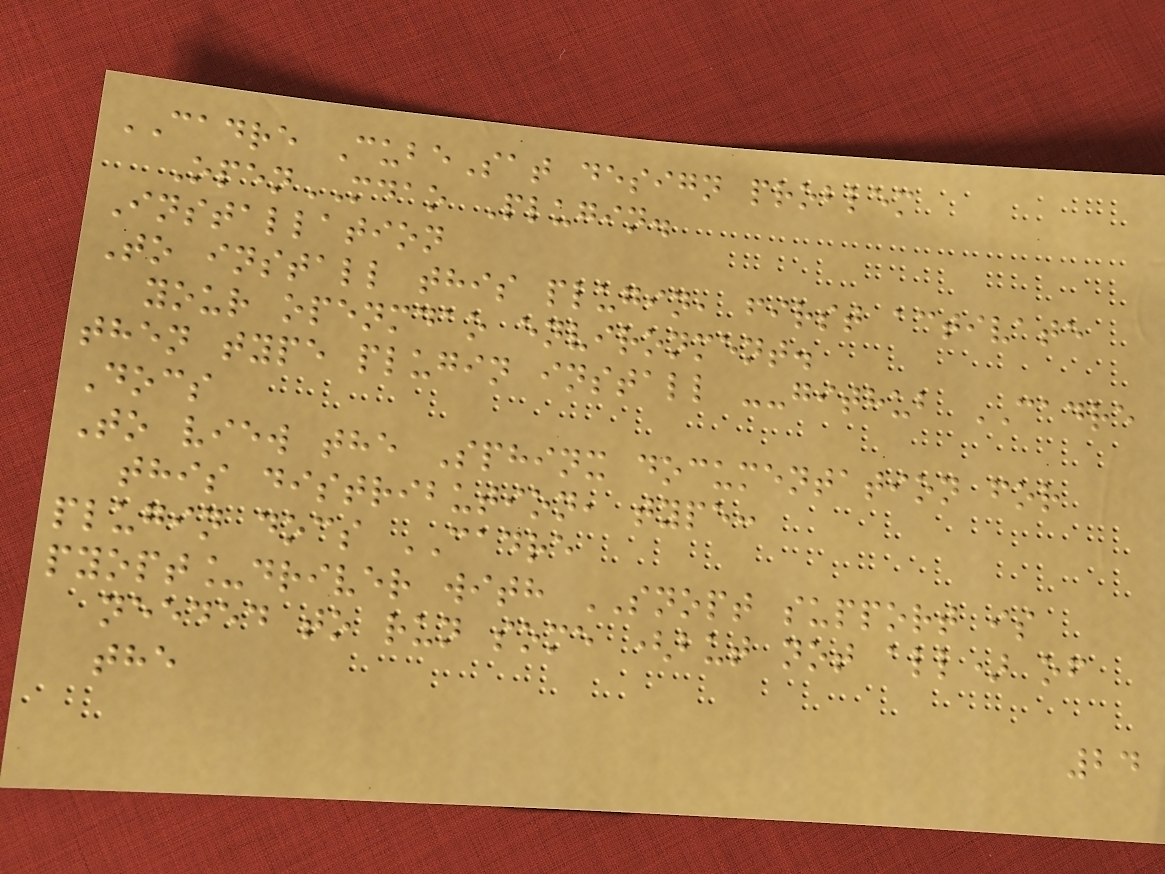CADRE CubeSat design problem
OpenMDAO Plugin.
Installation
To install this plugin, first activate
your openmdao environment.
then type plugin install --github CADRE
Docs
To view the Sphinx documentation for
this distribution, type:
plugin docs CADRE
pyopt_driver with SNOPT support is
needed to run some (but not all) of
the
24
